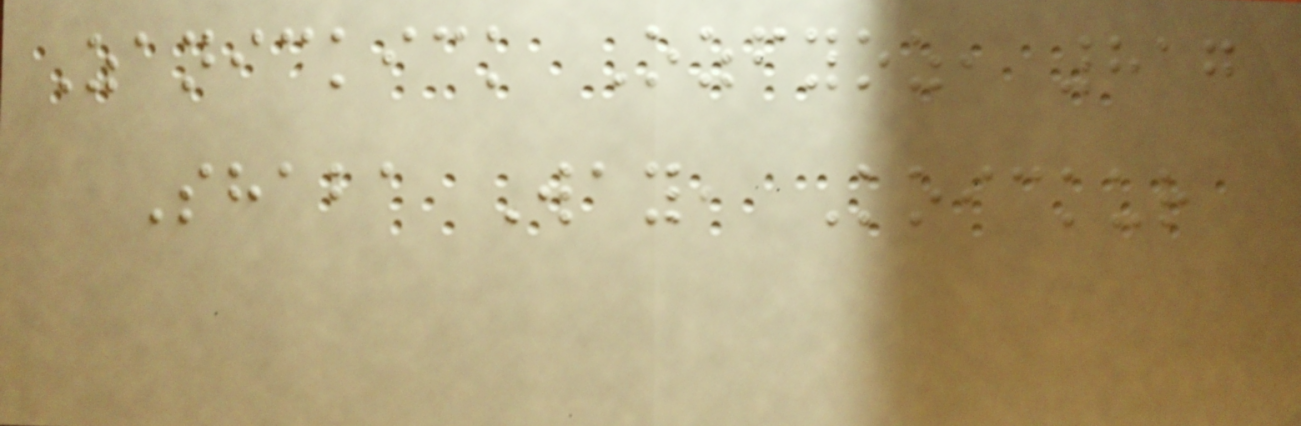Zanickick Ozfyoz, 817
Shaba Way, Koickur
